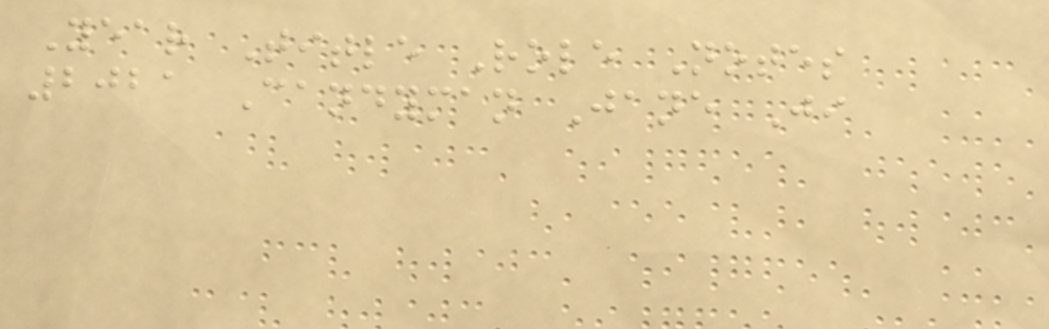Year Title Role Notes
2021 Candyman Jane Ji
